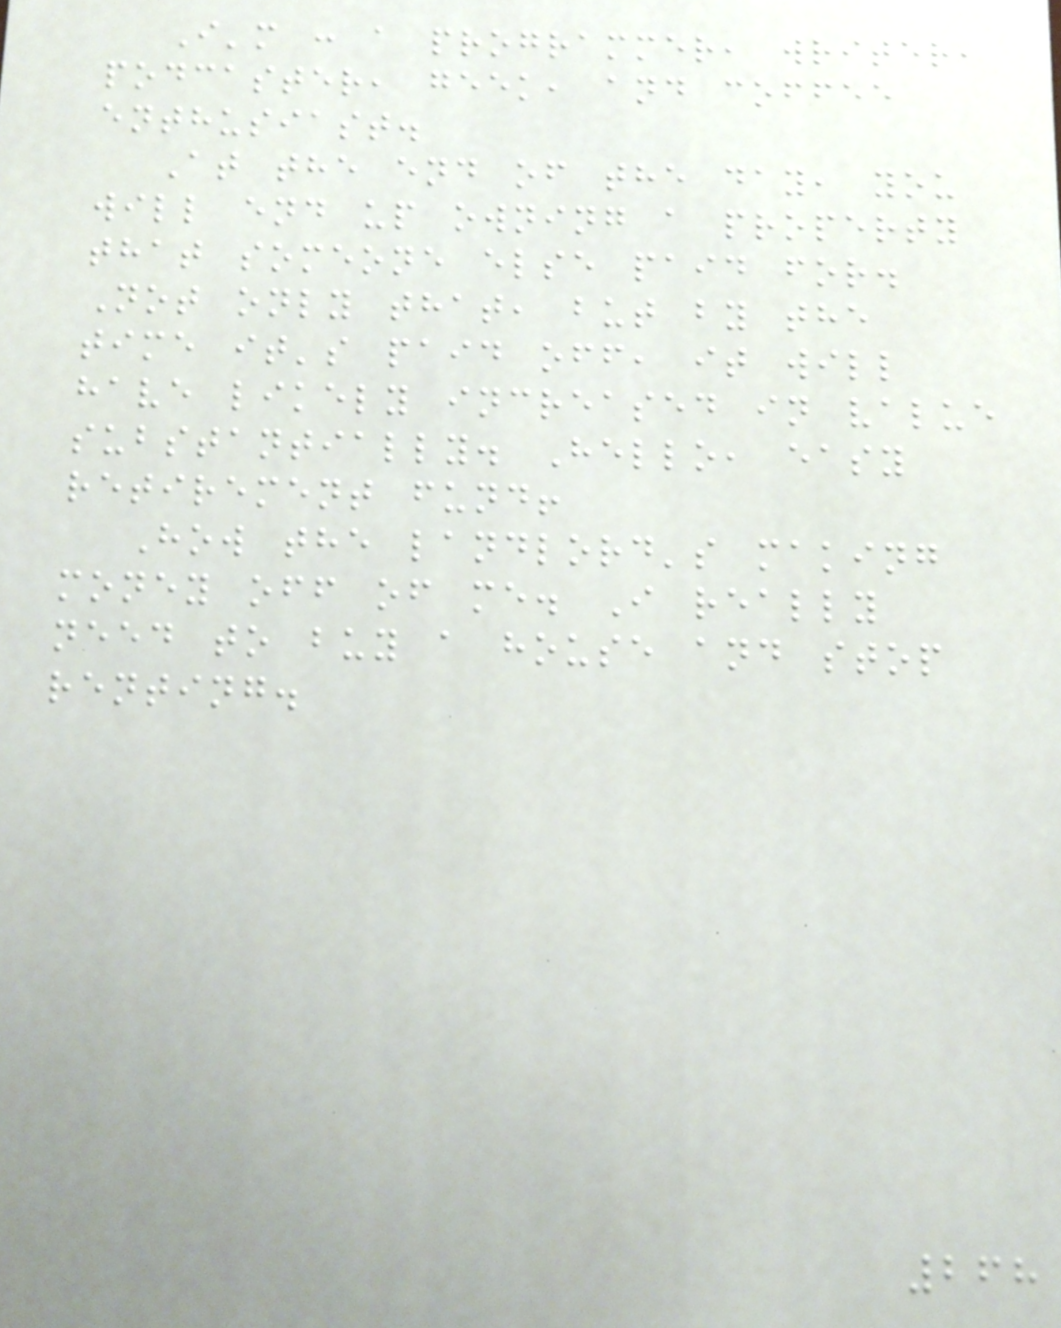I'm : a programmer, writer,
podcaster, geek, and coffee
enthusiast.
At the end of the day, you
will end up owning a property
that someone else paid for.
Not only that, but by the
time it's paid off, it will
have likely increased in value
substantially. Hello, easy
retirement fund!
How the landlord's making
money off of me. I really
need to buy a house and stop
renting.
268
